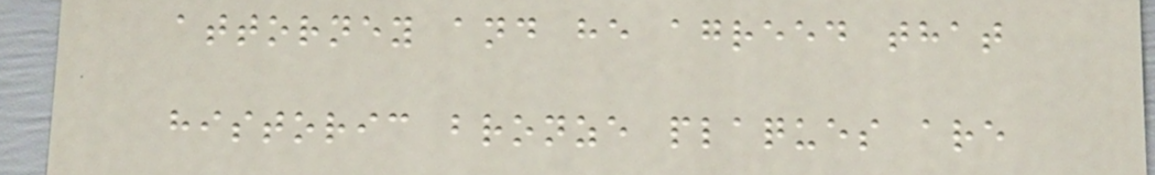attorney and he agreed that
historic bronze plaques are
